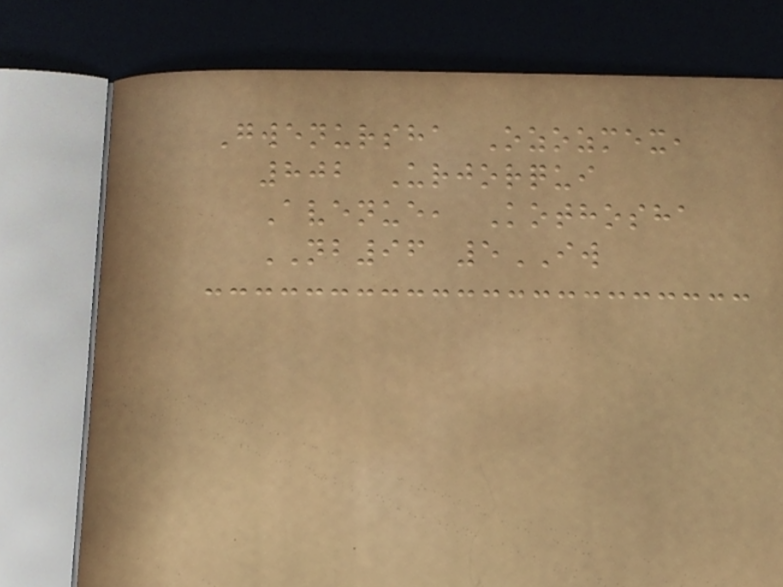Gwenursha Ozozmex,
802 Urjorqui
Avenue, Kothosha
NB96 5IW
